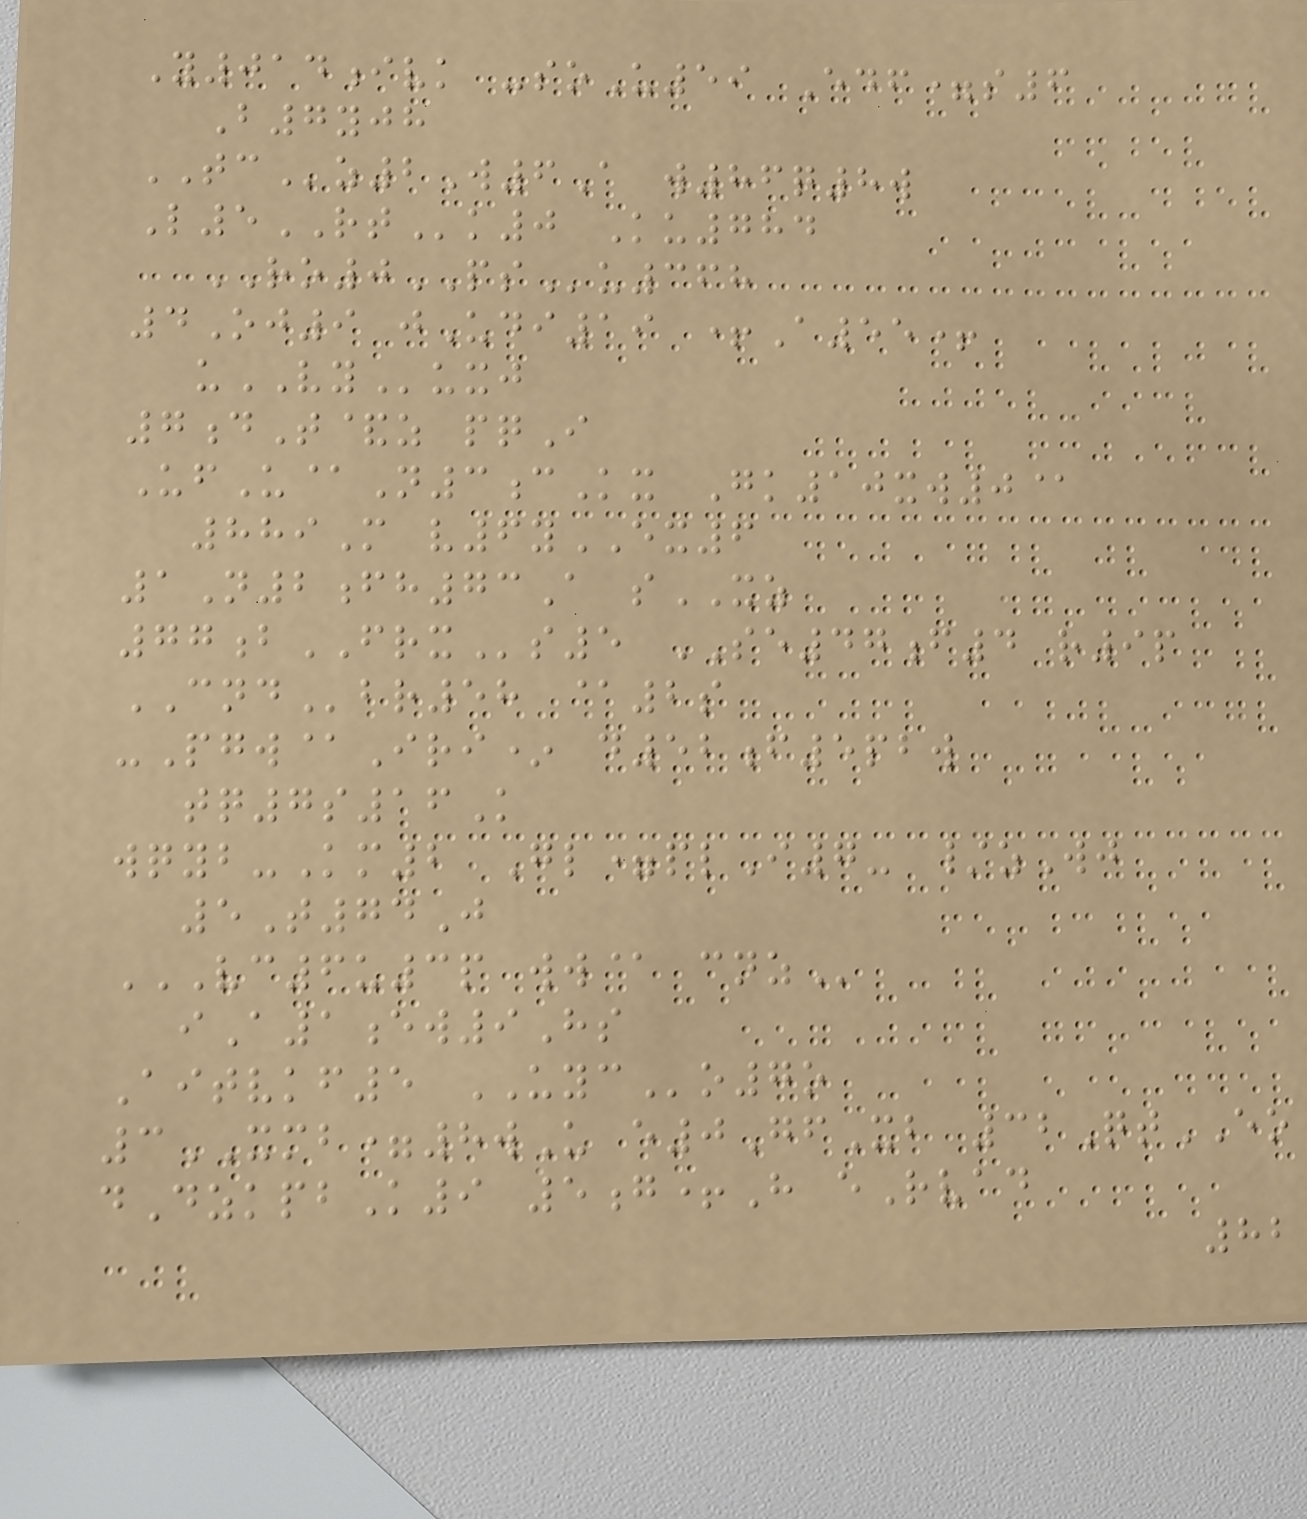Y014ivk -soU59 Edf=s6
B7yjh
TCz2W6A w86q8w
L5RTk0 Ku784
RO0PSu368
4Oj9 jUdi19 +A55+
uVYuxj
7dT&z pqI
UfU@N3cKx Gk10xw0@
889M v6yEX6
1N2fh73A sXZ
77bFRXs5 SE47f4 r9p
CNDbr58 @2s
-Pgw@Iri* d52f5pbw
tq7s16K
wqyb-Km2 Gl=plI7- /zWj
5T74J
VC6U3P WW@ CNZ
iA1ew9Hs
Aitvkf5 UYCo7o
3XMB=8wU e0GfXb 32QtEO
dDzkpbK9 5g+H eRvad
82
